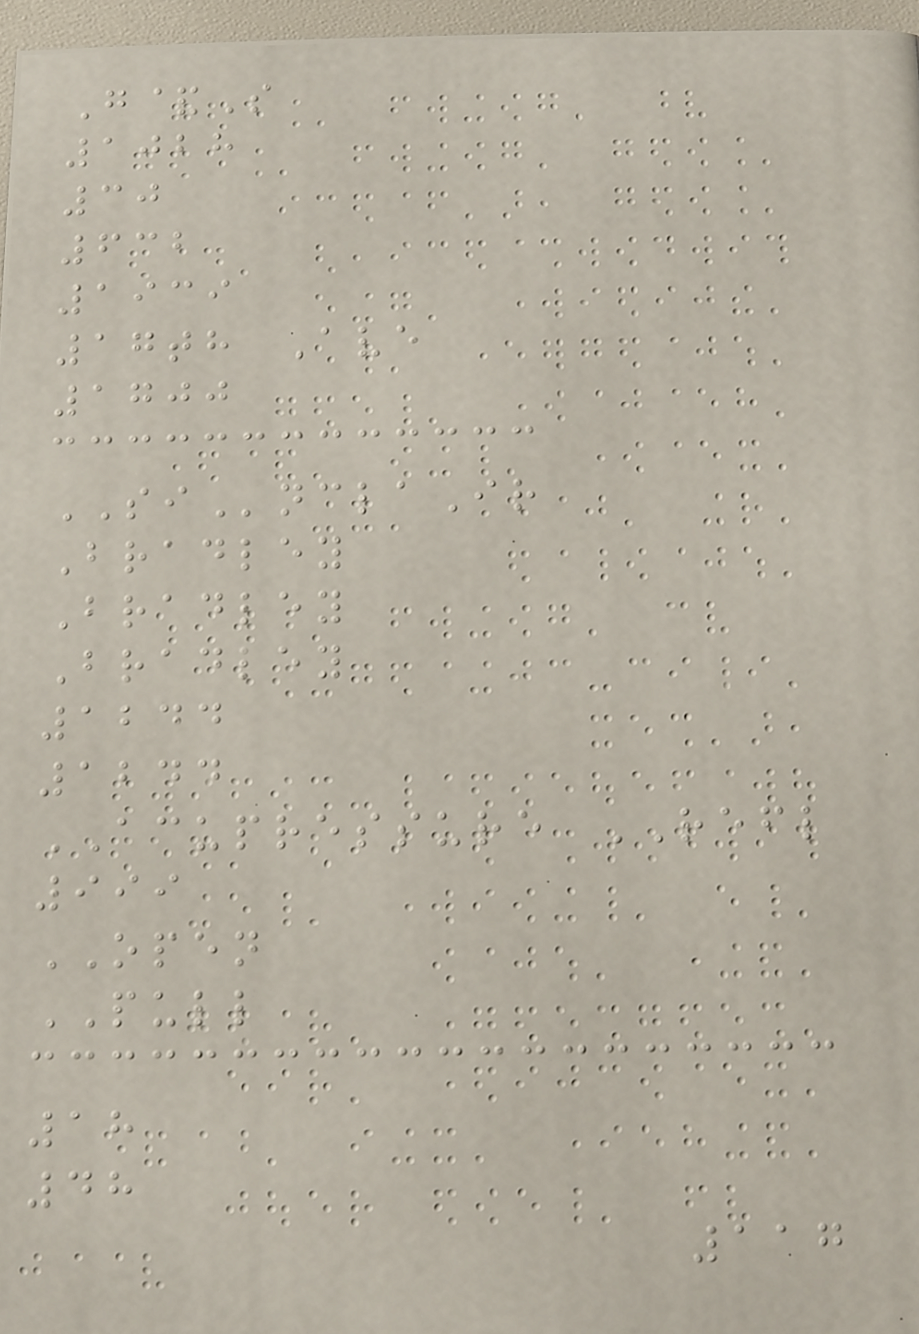G&S
1028
30
632
1939
17th Ave
1700
SInclaIr
Bradley
Bradley
Bradley
1244
1244
ACUPRESSURE REFL
999
OPEN
PULL
18
48
117
